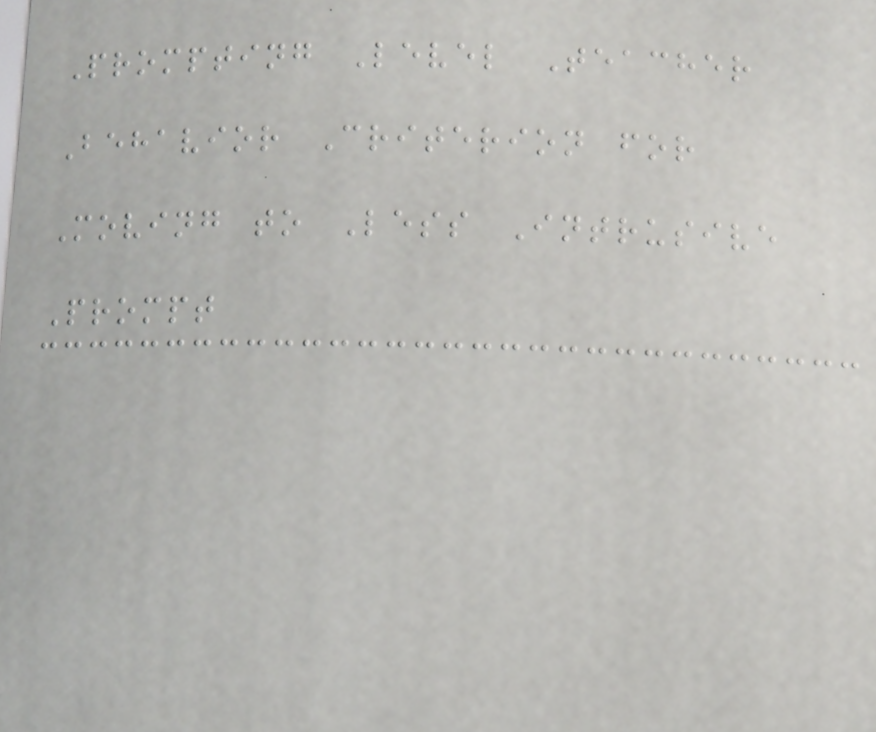Prompting Level Teacher
Behavior Criterion for
Moving to Less Intrusive
Prompt
